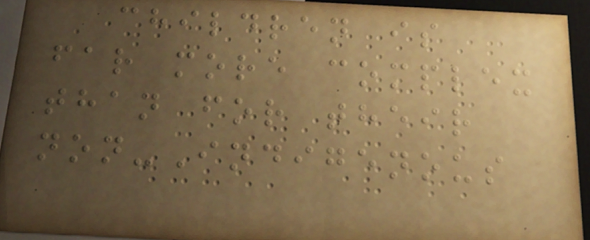children is
far more complex
than for their
non-Indigenous
